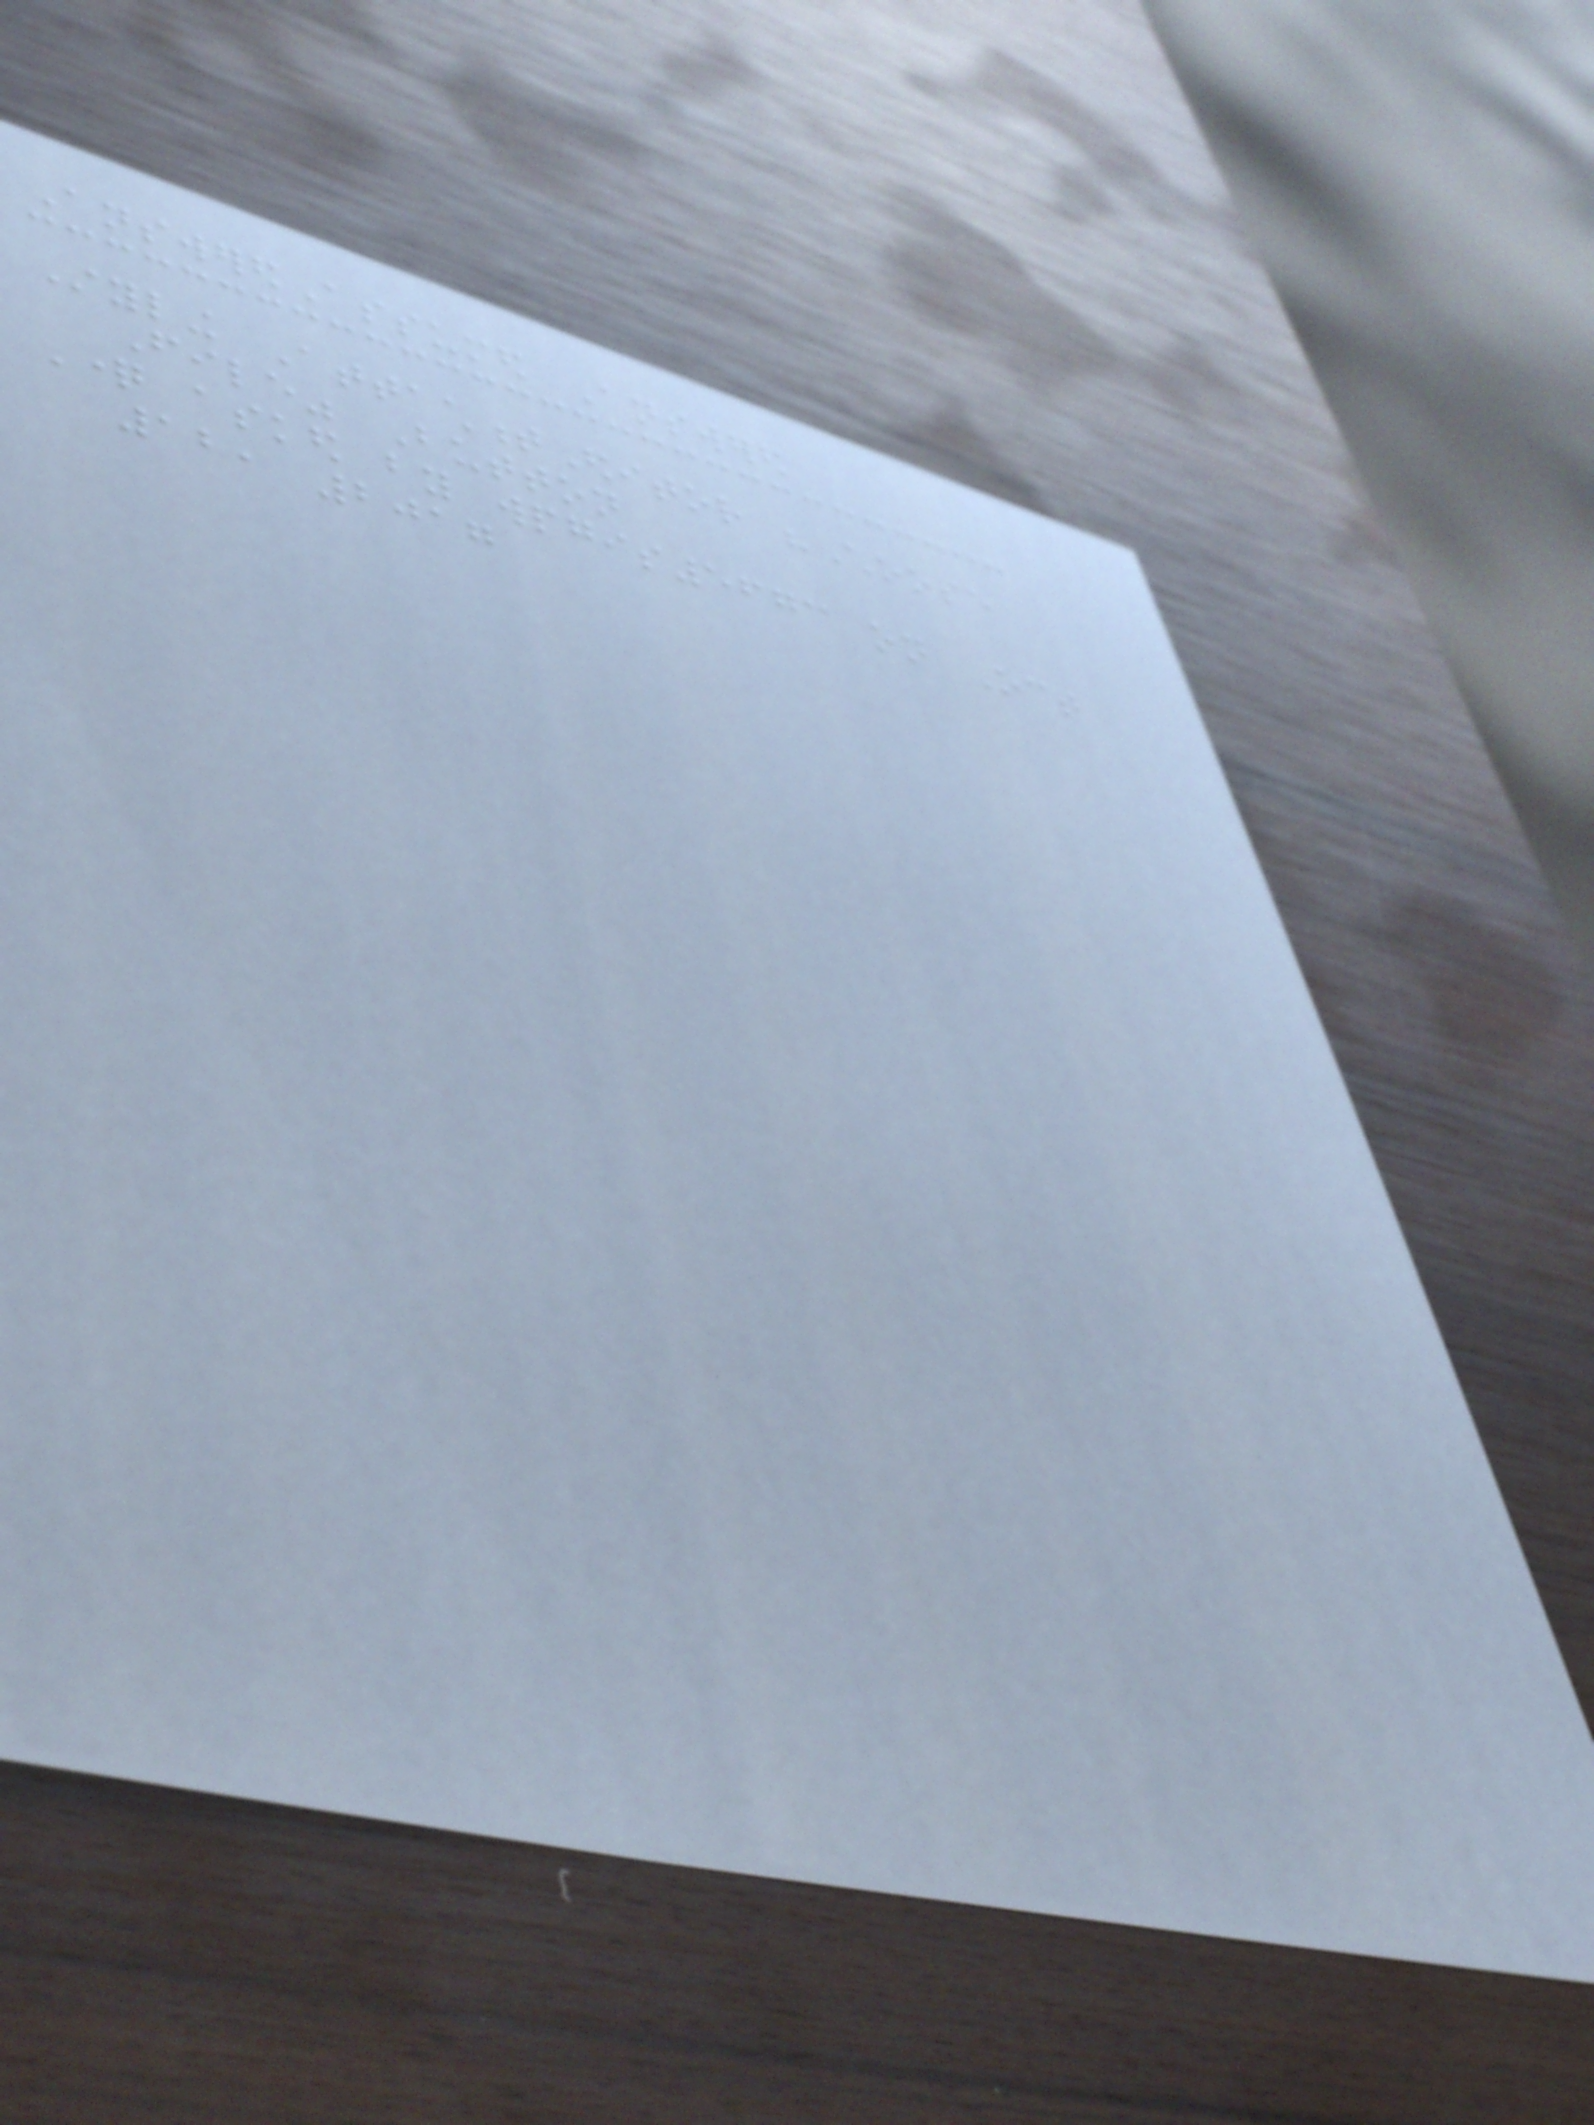AnsweredAssumed Answered
Styling AttachmentEditor "Choose
File" Button
Question asked by wpgis5673 on Oct
12, 2017
